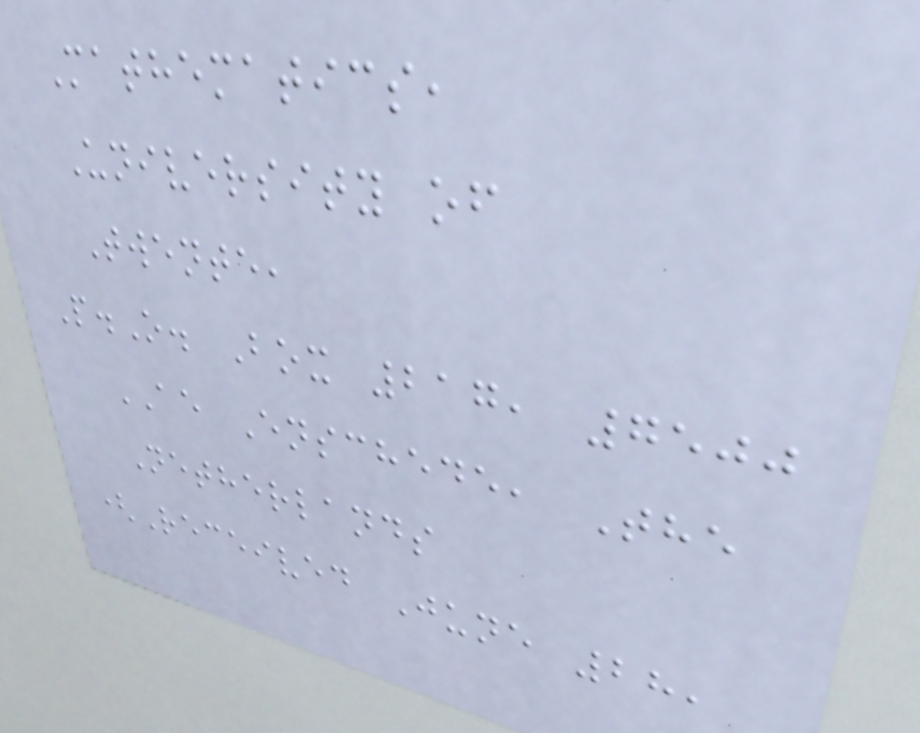Mathematics,
University of
Twente,
P.O. Box 217, 7500
AE Enschede, The
Netherlands
(Received June 28,
